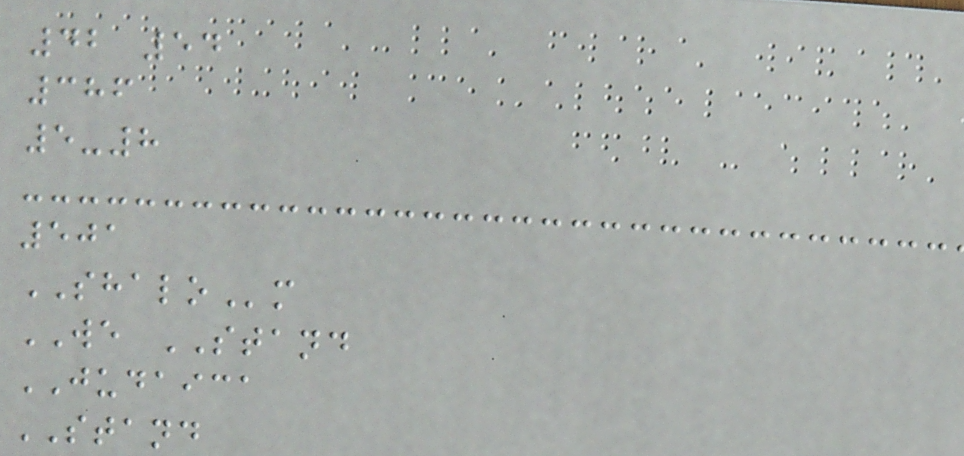42 54
386
5-8
501
SHALOm
WE STAND
JUDAICA
STAND
